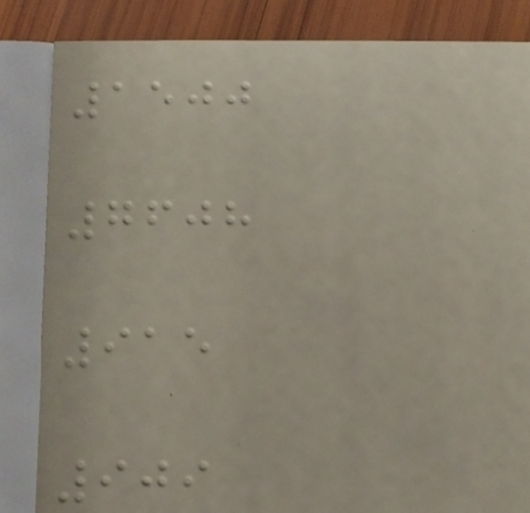1500
7608
915
909
